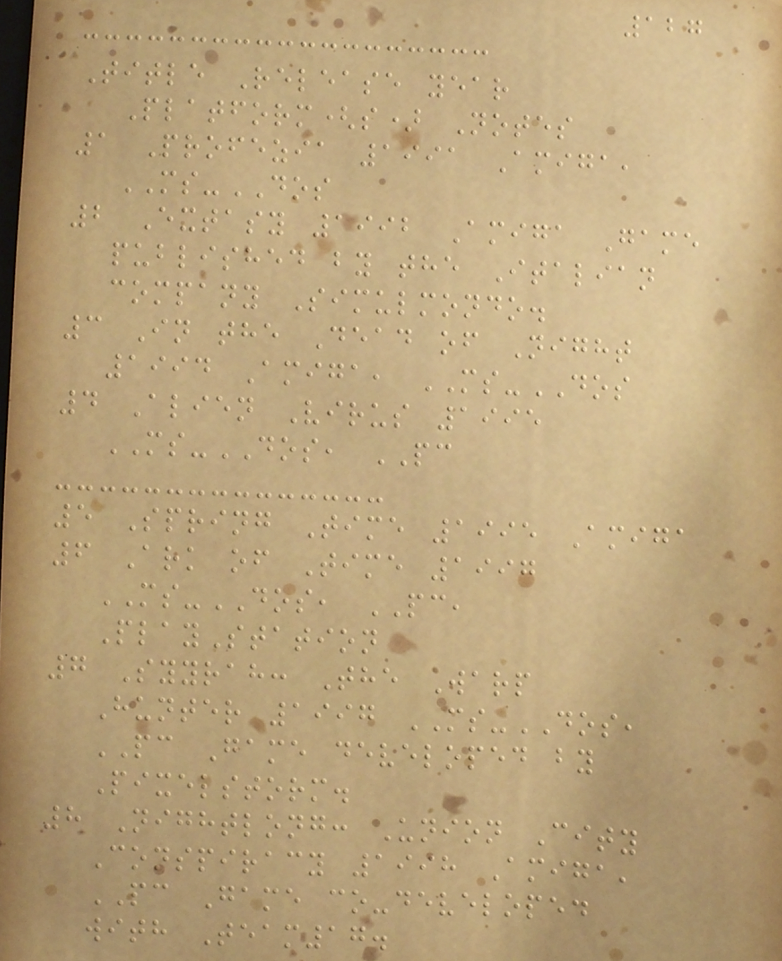127
Title Release year
Platform(s) Notes
1 Profezia 1991 Amiga,
MS-DOS
2 Extasy 1992 Amiga Game
published by the Italian
company Simulmondo.
3 In the Dead of Night
1994 Amiga, MS-DOS
4 Alien Virus 1995
MS-DOS, PC
5 Spring Time 1995 Amiga
6 Ark of Time 1997
MS-DOS, PC,
PlayStation
7 Syyrah: The Warp
Hunter 1997 MS-DOS,
PC Game developed by
Pixelstorm.
8 Nightlong: Union City
Conspiracy 1998 Amiga,
PC Game co-developed
with Team17.
